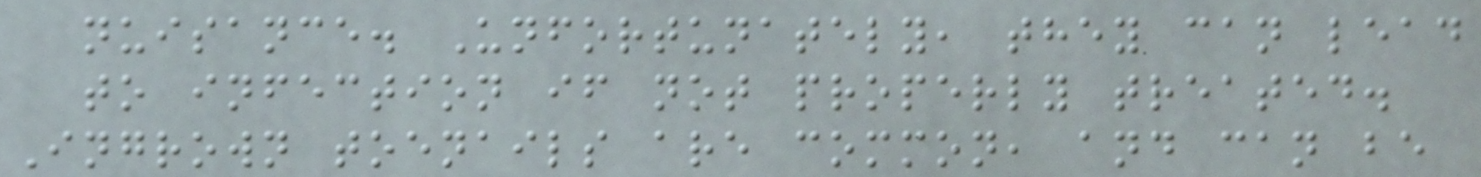nuisance. Unfortunately, they can lead
to infection if not properly treated.
Ingrown toenails are common, and can be
